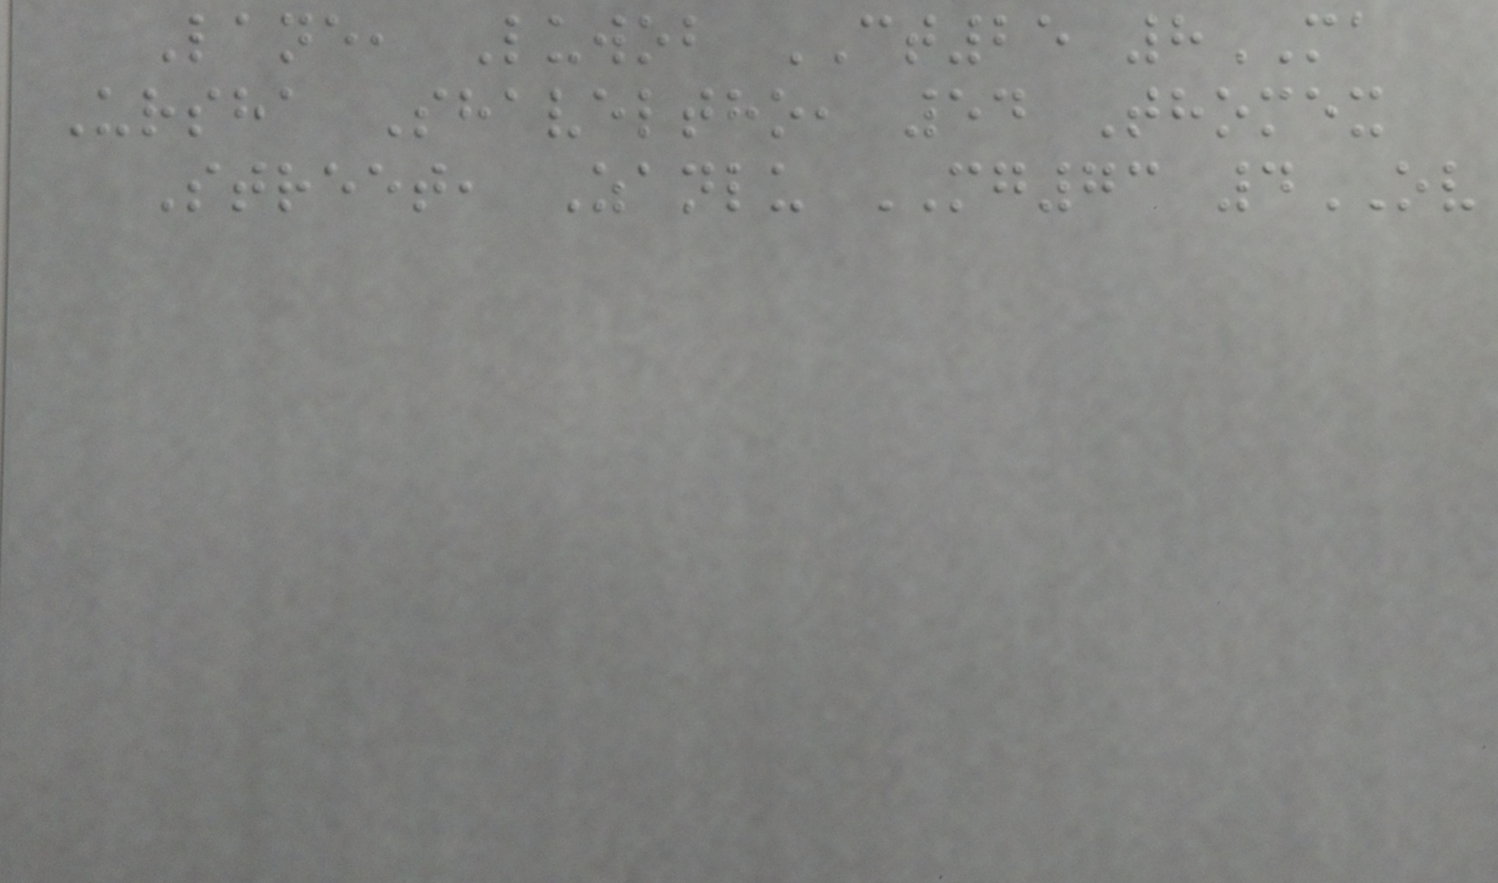Lane, Luwob CT25 8MA
Ursha Shaveltho, 54 Thomex
Street, Zanlu MG73 4OV
